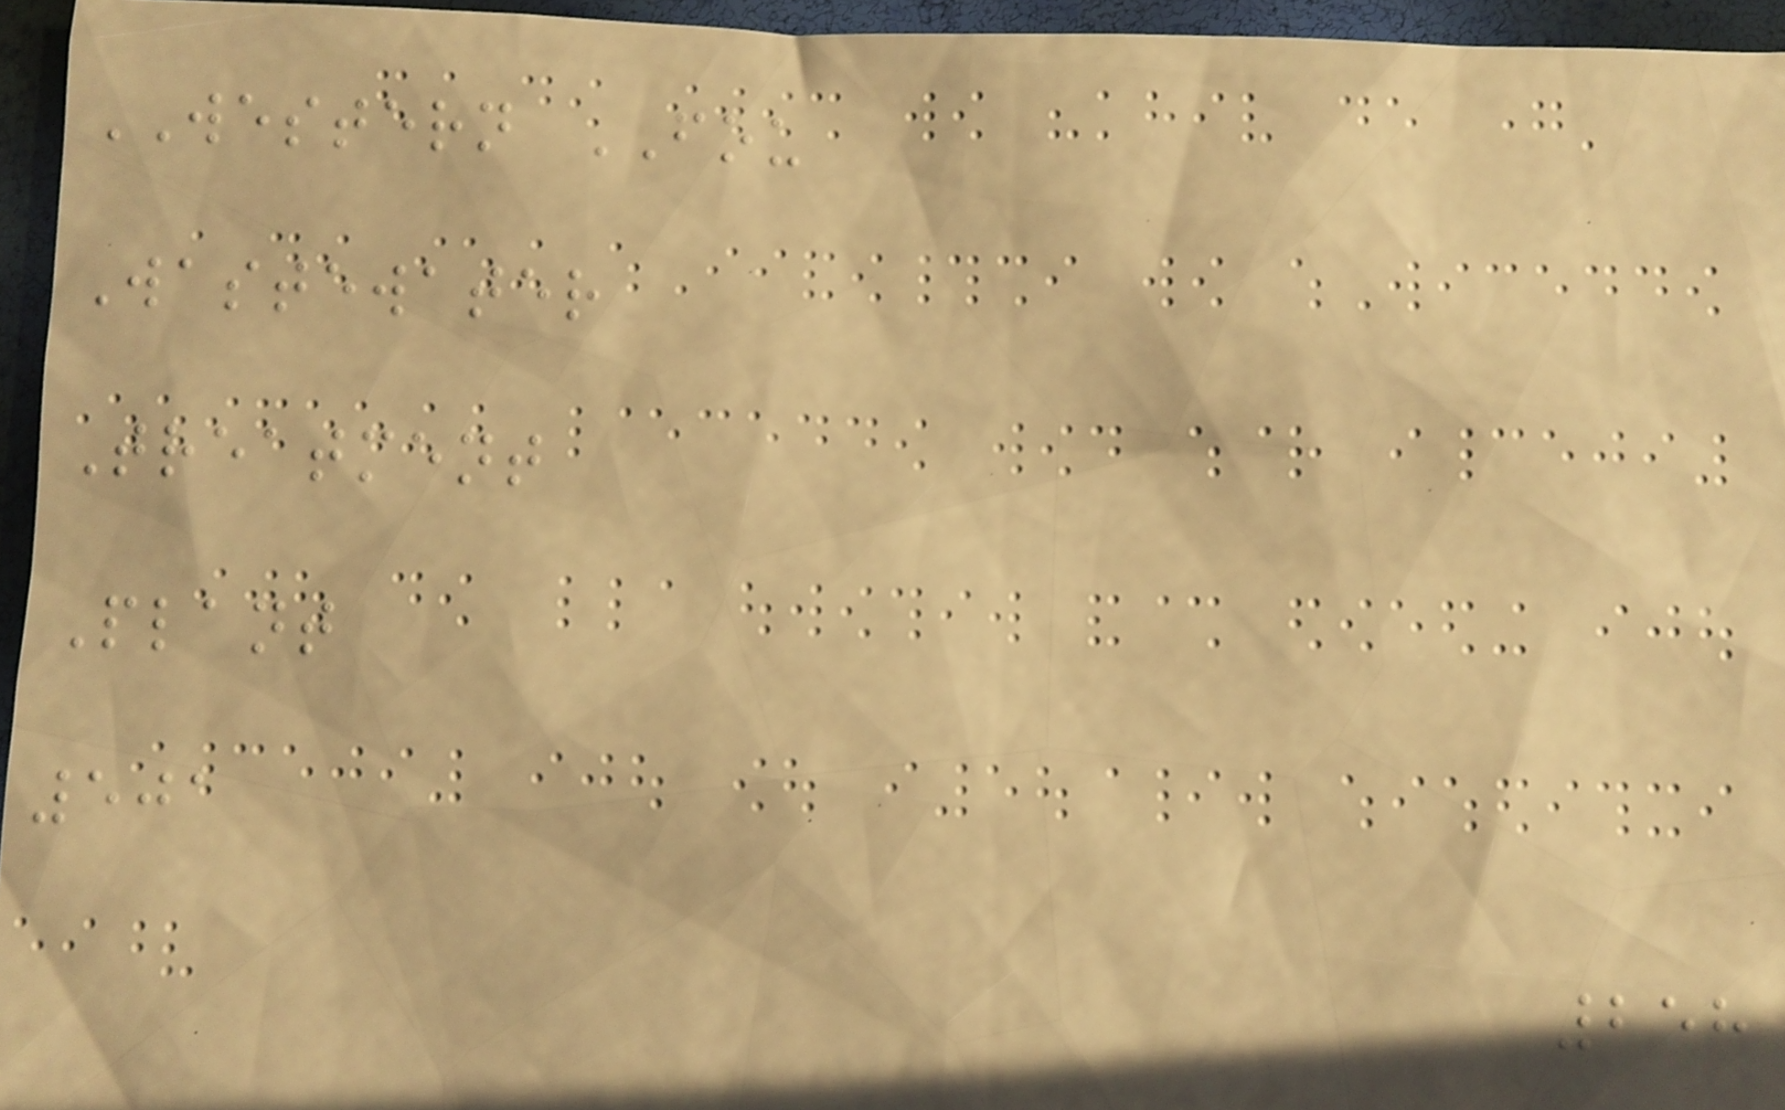WESTERN FOU
Wastewater
Treatment
Plant
501
258
